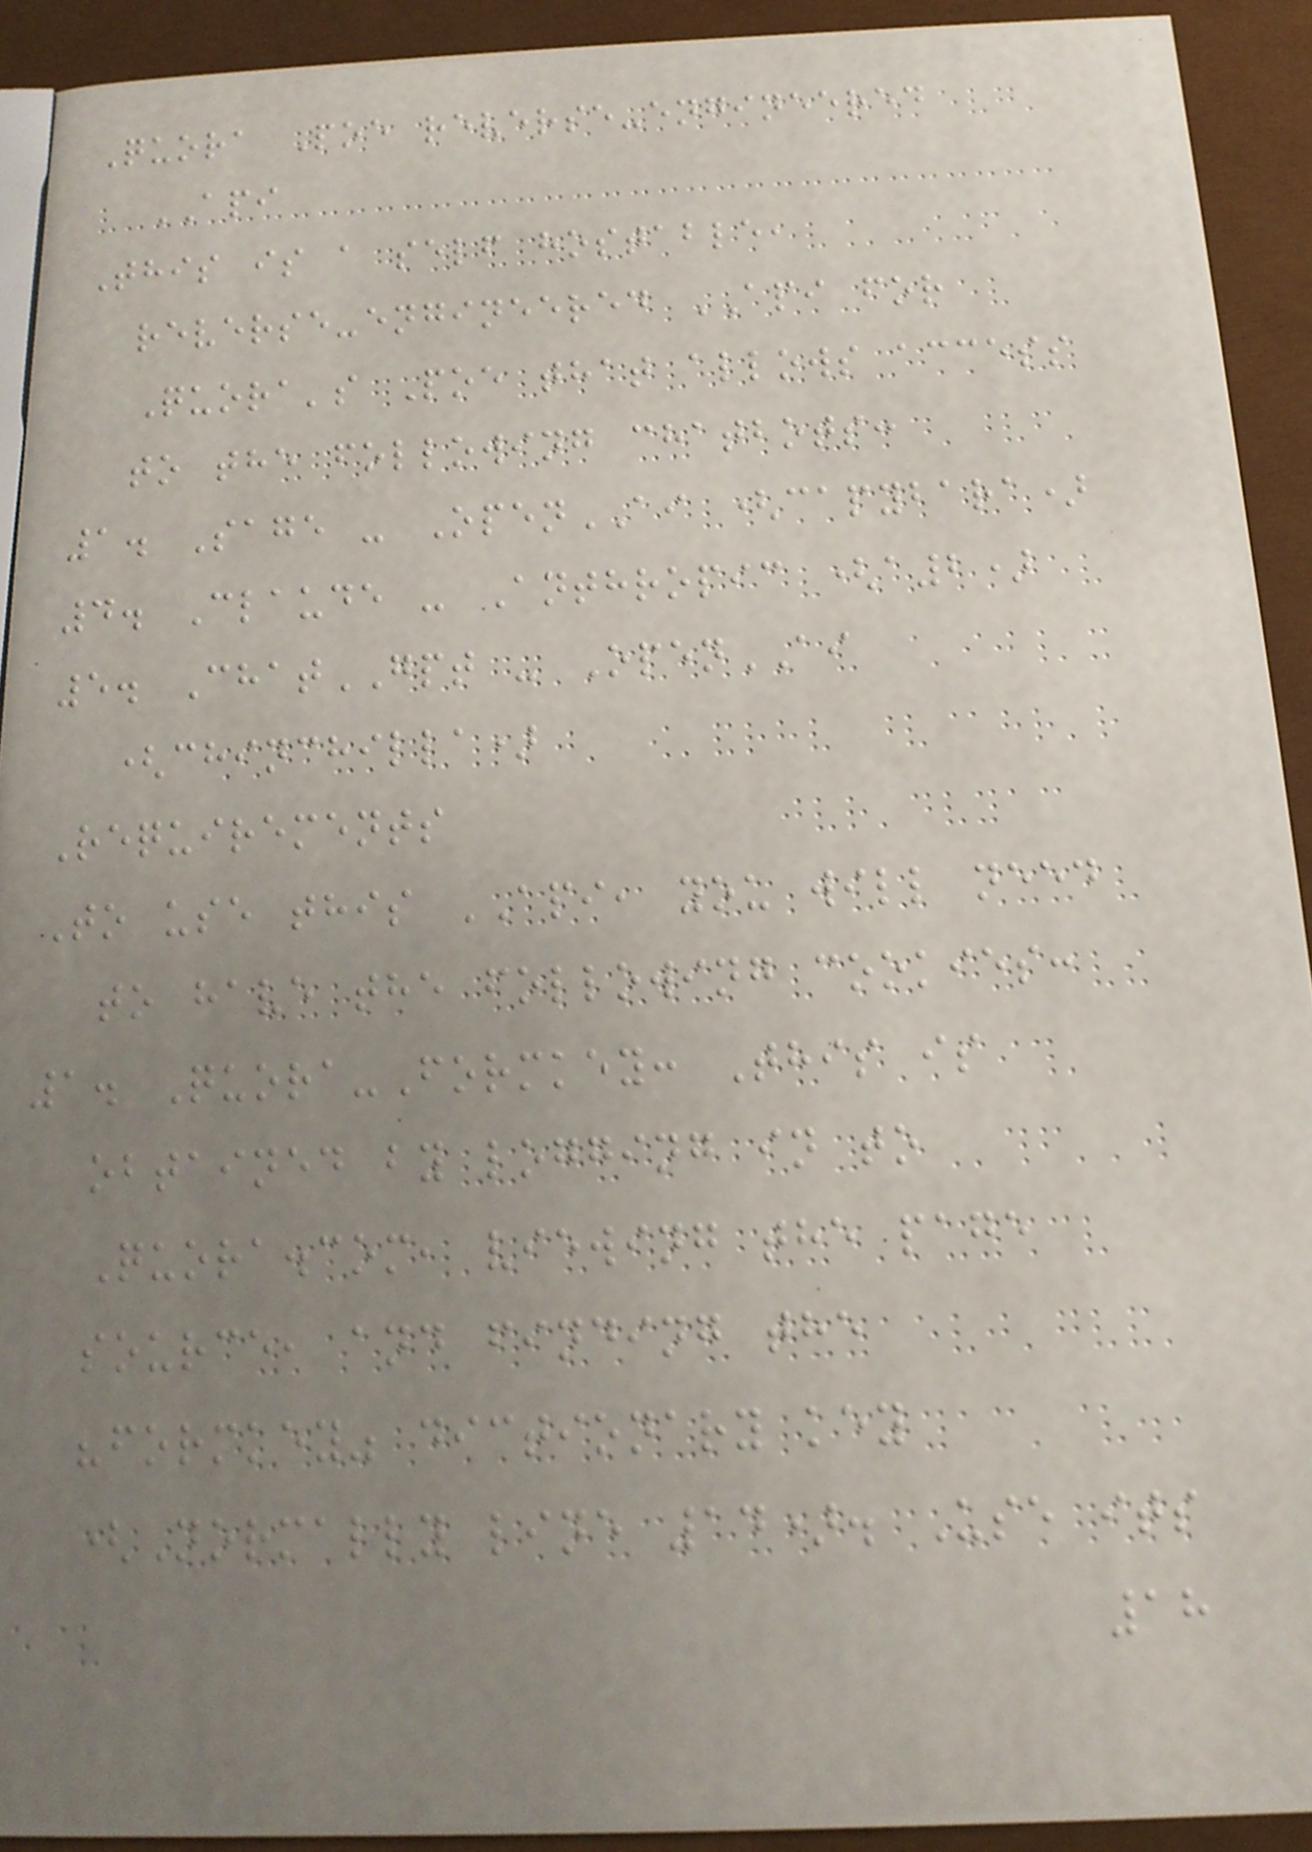Quora Poe reverse-engineered
API
This is a self hostable,
reverse-engineered API for
Quora's Poe that allows access
to the following chatbots:
1. Sage - OpenAI (capybara)
4. Claude - Anthropic (a2)
5. ChatGPT - OpenAI
(chinchilla)
Requirements
To use this API, you will need
to have the following cookies:
1. Quora-Formkey: This is
obtained by logging in to
Quora.com, viewing the page
source, and finding the
"formkey" dictionary key
(Normally line 14). Use its
18
